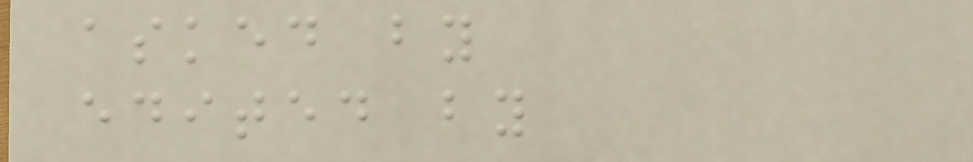asked by
edited by
